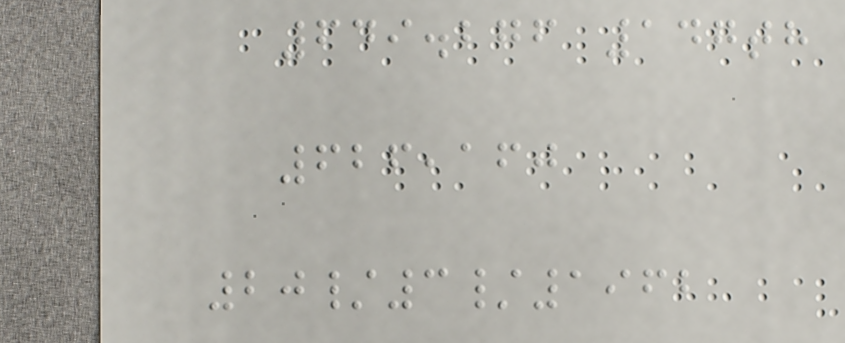649.276 147th
626,160
20/3/1962
